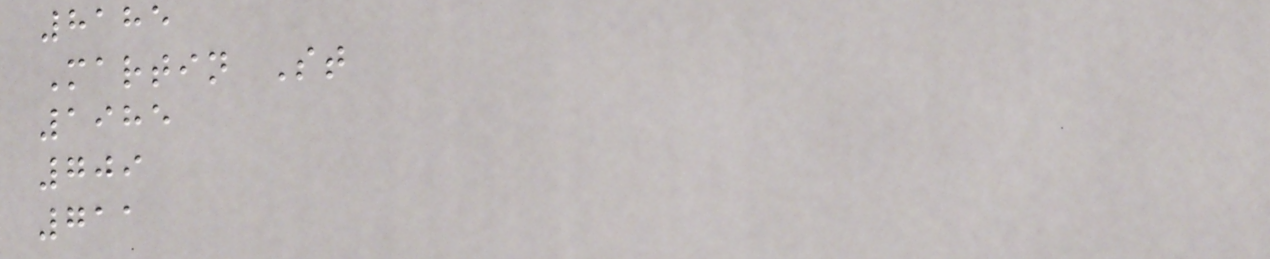8185
Martin St
1985
709
711
